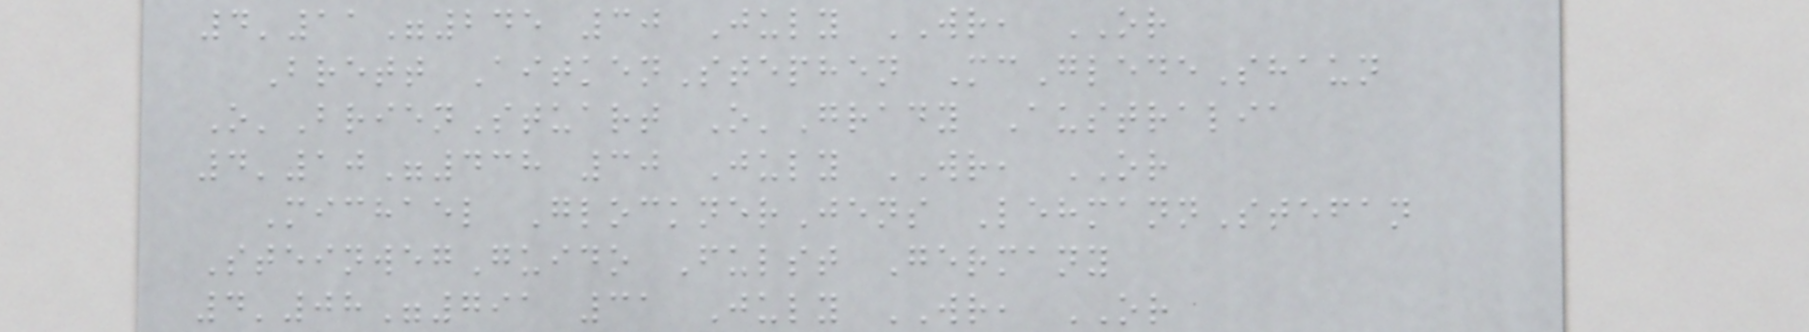4'11"245 30 July WR, OR
Brett AitkenStephen McGledeShaun
O'BrienStuart O'Grady Australia
4'10"438 30 July WR, OR
Michael GlocknerJens LehmannStefan
SteinwegGuido Fulst Germany
4'08"791 31 July WR, OR
